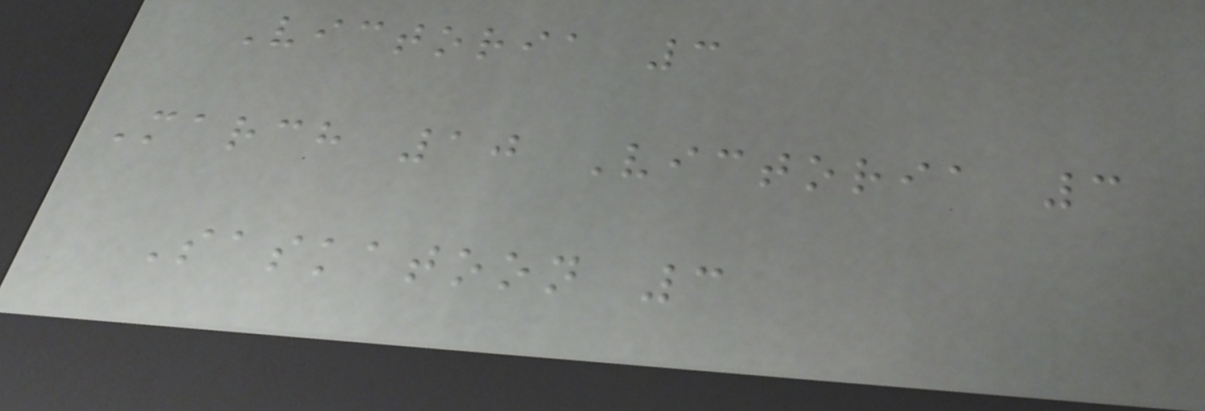Victoria 3
March 10 Victoria 3
Saskatoon 3
